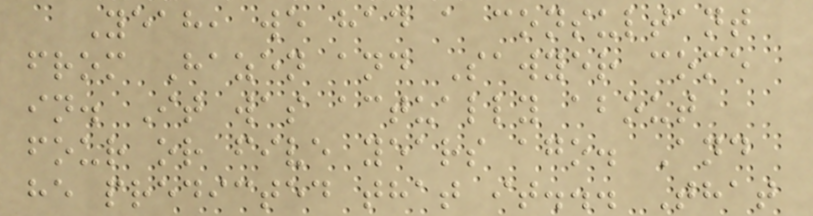Yeah, we had a consultant
from Hazen and Sawyer come
in. It was actually about
four or five years ago. And
he predicted that it... That
